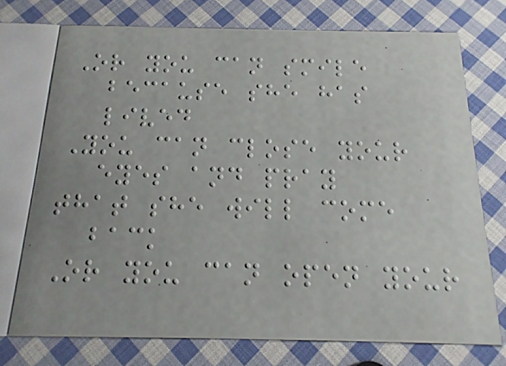Or you can smile
because she has
lived
You can close your
eyes and pray
that she will come
back
Or you can open your
